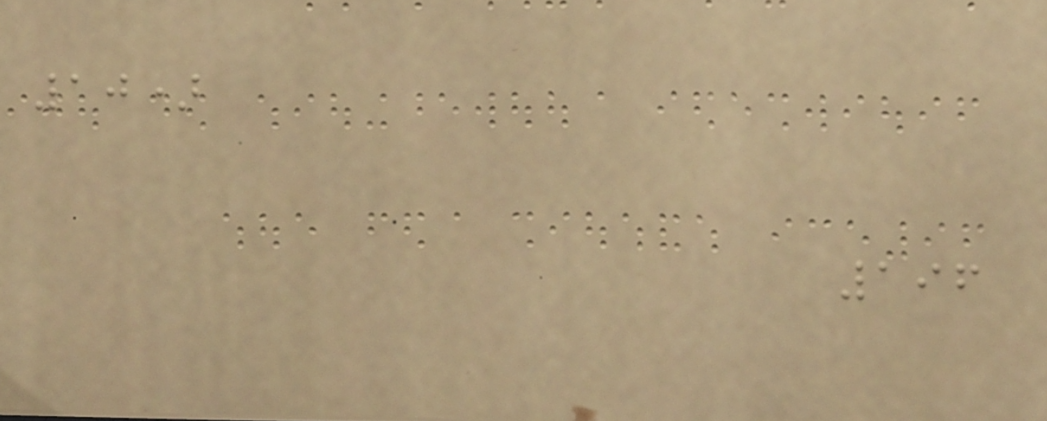10)
196
